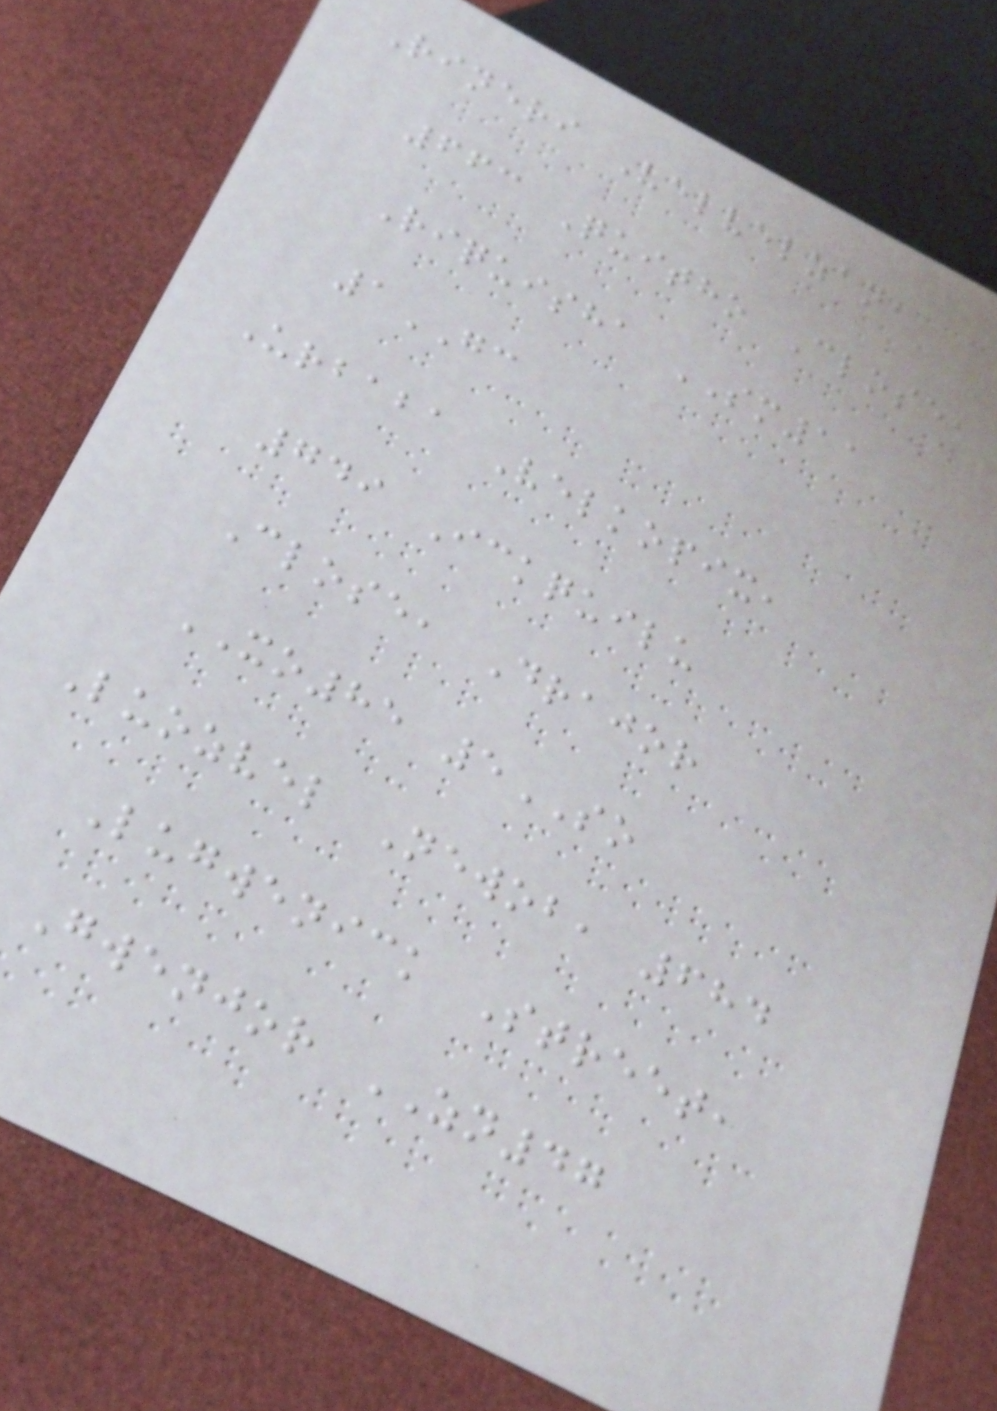Rineri Velvelzan,
663 Quitho Close,
Riquisha SM11
1GC
Urbaba Velkopix,
749 Ickquilu
Close, Drajor
XO85 5SO
Luozvel Newob, 684
Lugwenick Street,
Gwenjor ZN47
